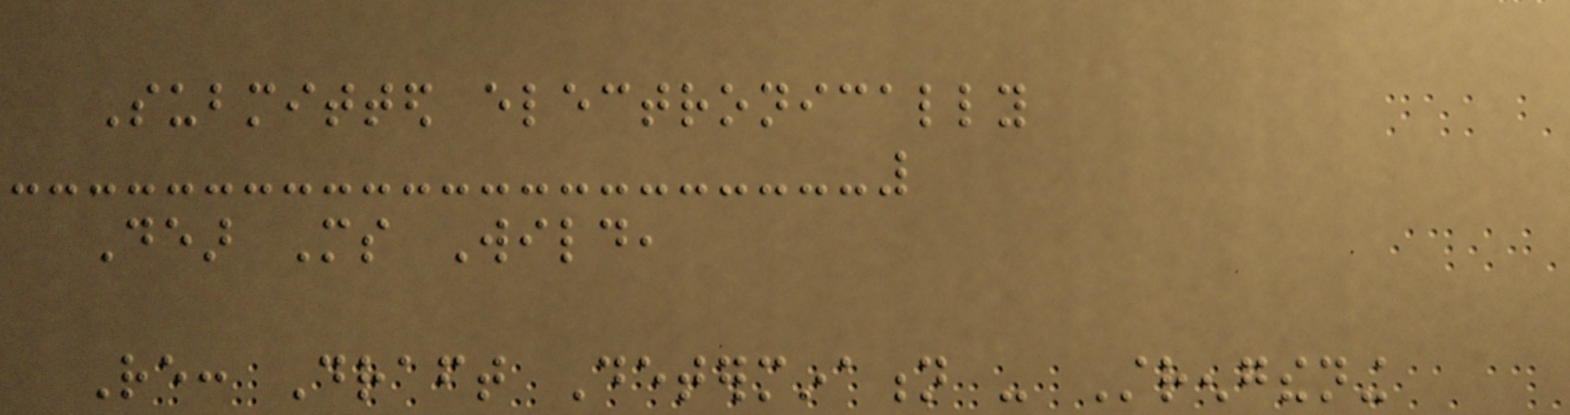Submitted electronically
Dear Ms Wild,
Re: Draft Determination - Strengthening
